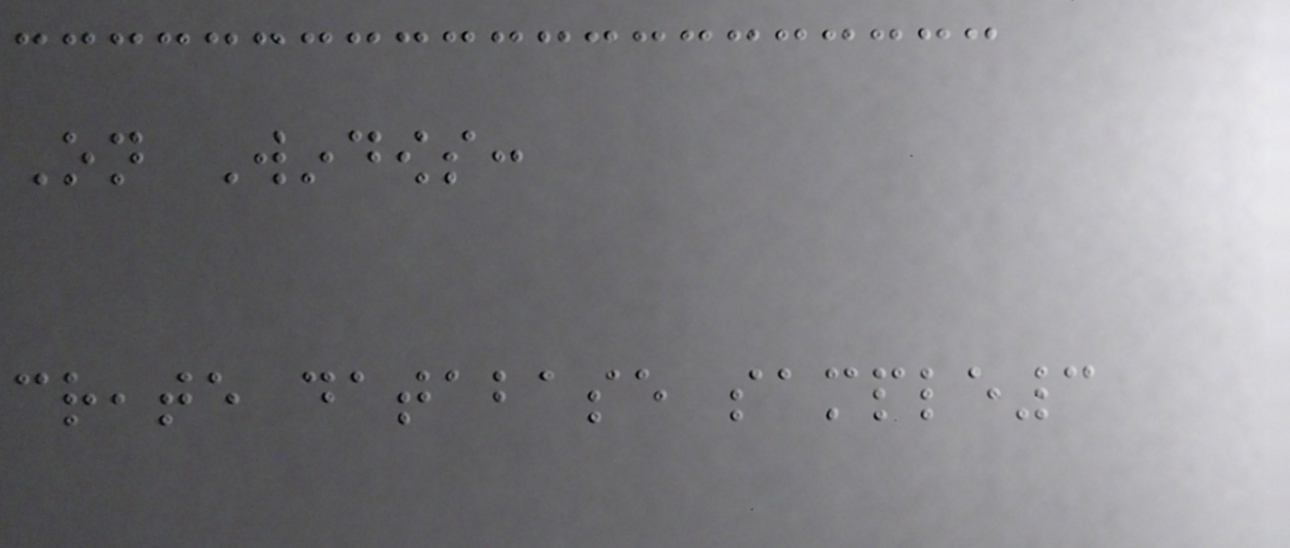On Windows:
create database sample3
